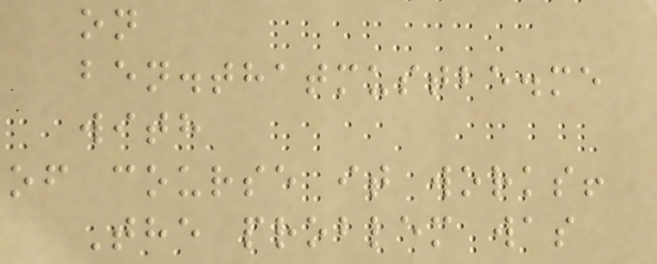on
ben.thatmustbe.me
with
of course it works!
The problem was
